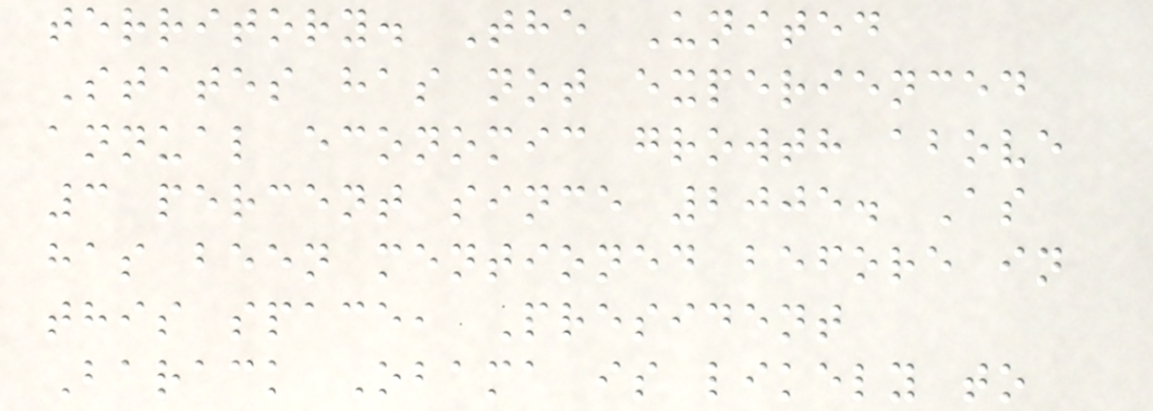territory. The United
States has not experienced
annual economic growth above
3 percent since 2005. As
has been mentioned before in
this space, President
Barack Obama is likely to
